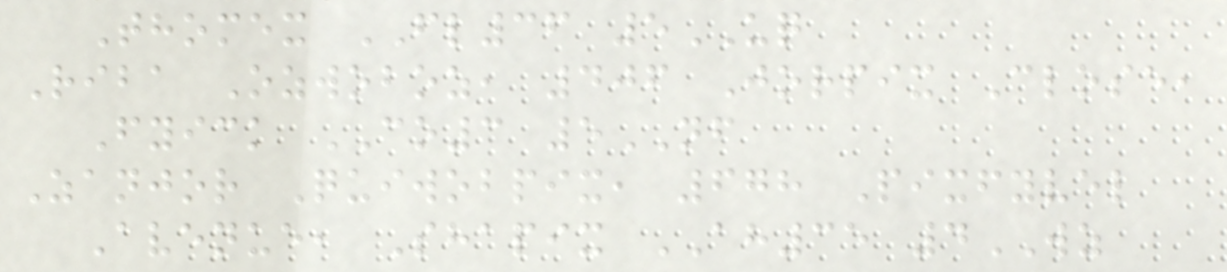Thomex FL36 5UQ
Riba Ozwoboz, 406 Jorpix Close,
Fyick CO3 5NF
Zanjor Quiwobpix, 678 Pixfyvel
Avenue, Shapix AH35 4WZ
